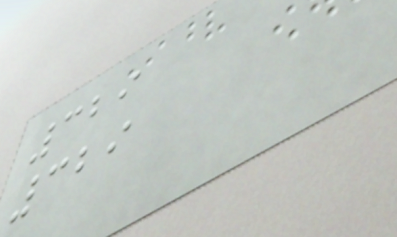329
329
